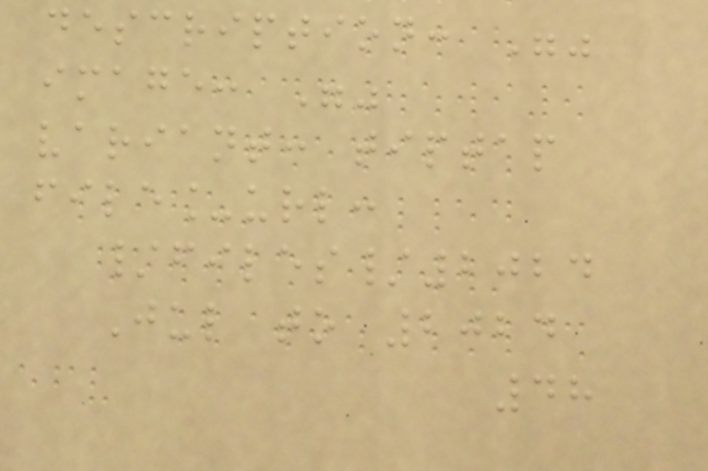description: ""
image: ""
variant: tiptap
file_url:
/files/2024
Jul to 2024
48
